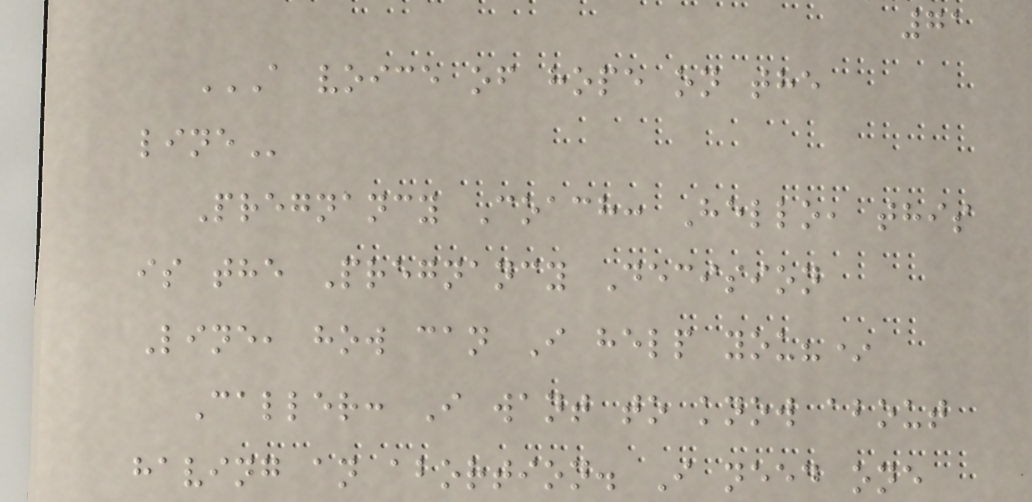71
A VOICE OF HOPE ON THE
LINE
Pregnancy Coach: Hello, this
is the Pregnancy Decision
Line, how can I help you?*
Caller: I want to know about
having an abortion. I need one
